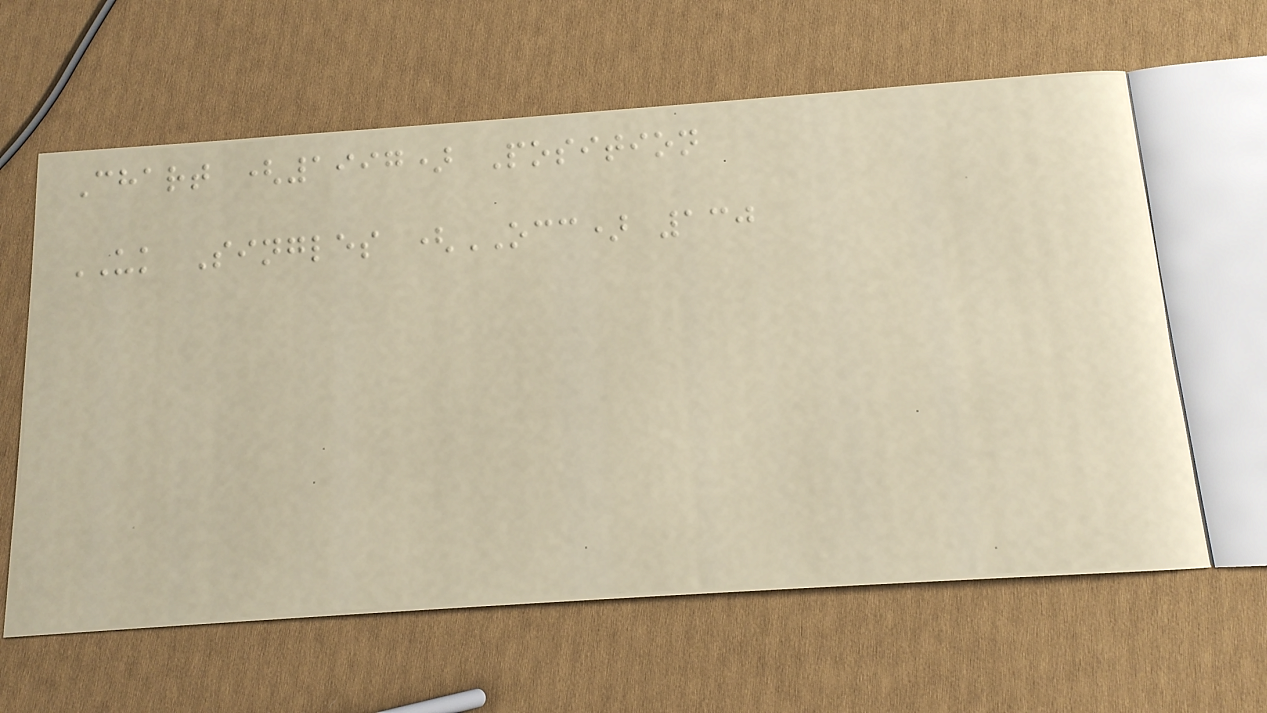Chart (1997) Position
UK Singles (OCC) 130
